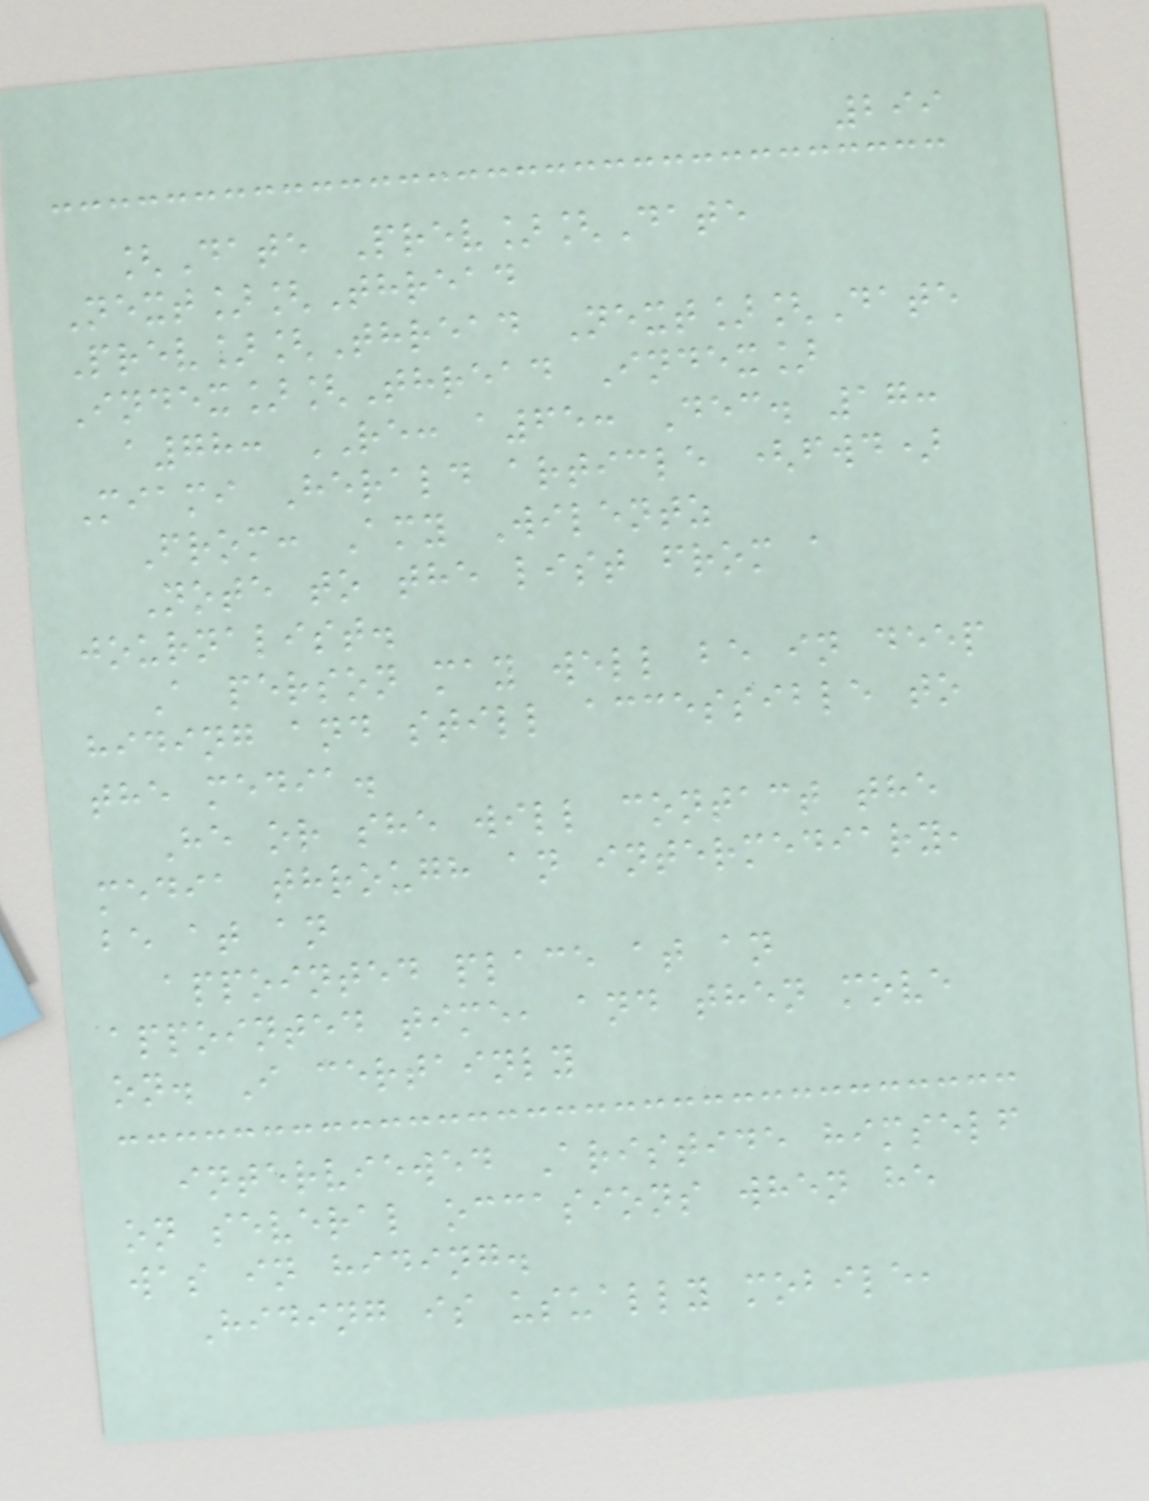299
[Date Prev][Date
Next][Thread
Prev][Thread Next][Date
Index][Thread Index]
a78: RE: a65: Dec. 17:
Miami Herald article (fwd)
From: Amy Wilentz
Note to the list from a
journalist.
A person may well be in deep
hiding and still accessible to
the media.
He or she will contact the
media through an intermediary,
be at an
appointed place at an
appointed time, and then move
on. I certainly
interviewed Aristide himself
on several occasions when he
was in hiding.
Hiding is usually mobile,
